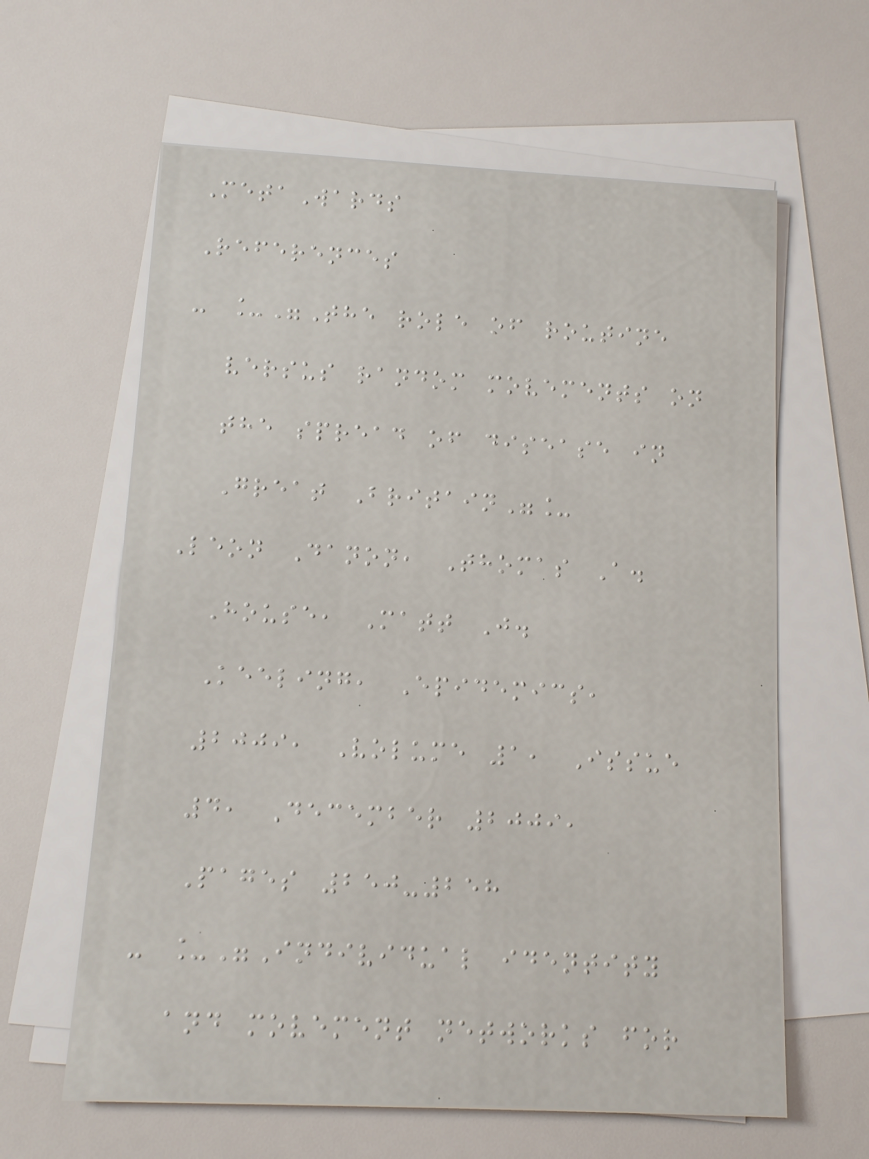MetaWards
References
- _"The role of routine
versus random movements on
the spread of disease in
Great Britain"_
Leon Danon, Thomas A.
House, Matt J.
Keeling, Epidemics,
2009, Volume 1, Issue
4, December 2009,
Pages 250-258
- _"Individual identity
and movement networks for
